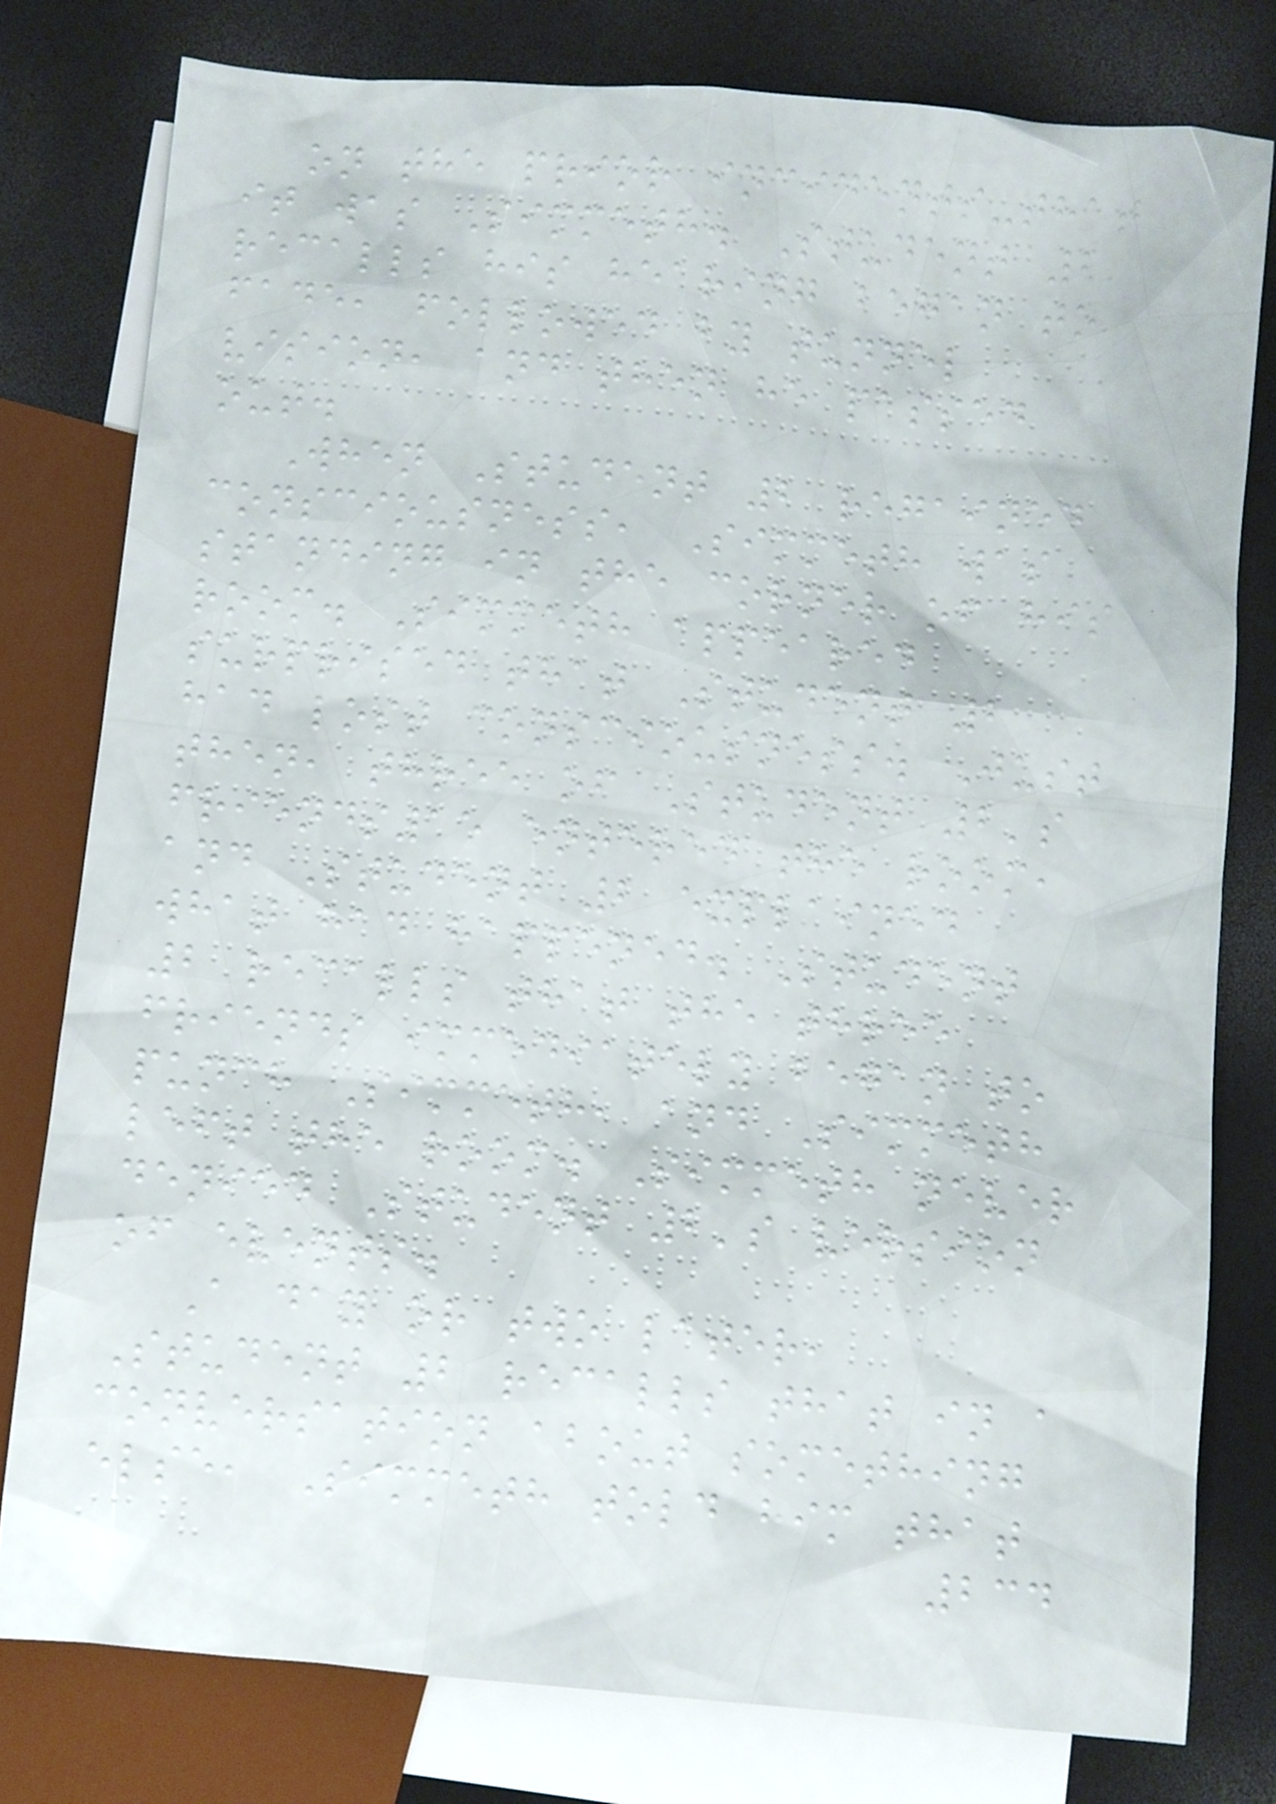on the prior incidents-that
it was Simmeth. Student 2
recalls his hearing began to
fade, followed by tunnel
vision, and then he passed
out.
When Student 2 regained
consciousness, Simmeth was
standing in the corner of his
room. Simmeth appeared
surprised that Student 2
had lost consciousness. Just
then, three of Student 2's
friends15 entered the room,
and Student 2 explained
what had happened. Student
2 recalls that the three
friends immediately began to
punch Simmeth, and Simmeth
left the room. Simmeth never
denied Student 2's version
of events.
A day or two later,
Student 2 recalls that in a
conversation about something
else, Simmeth told him that
234
